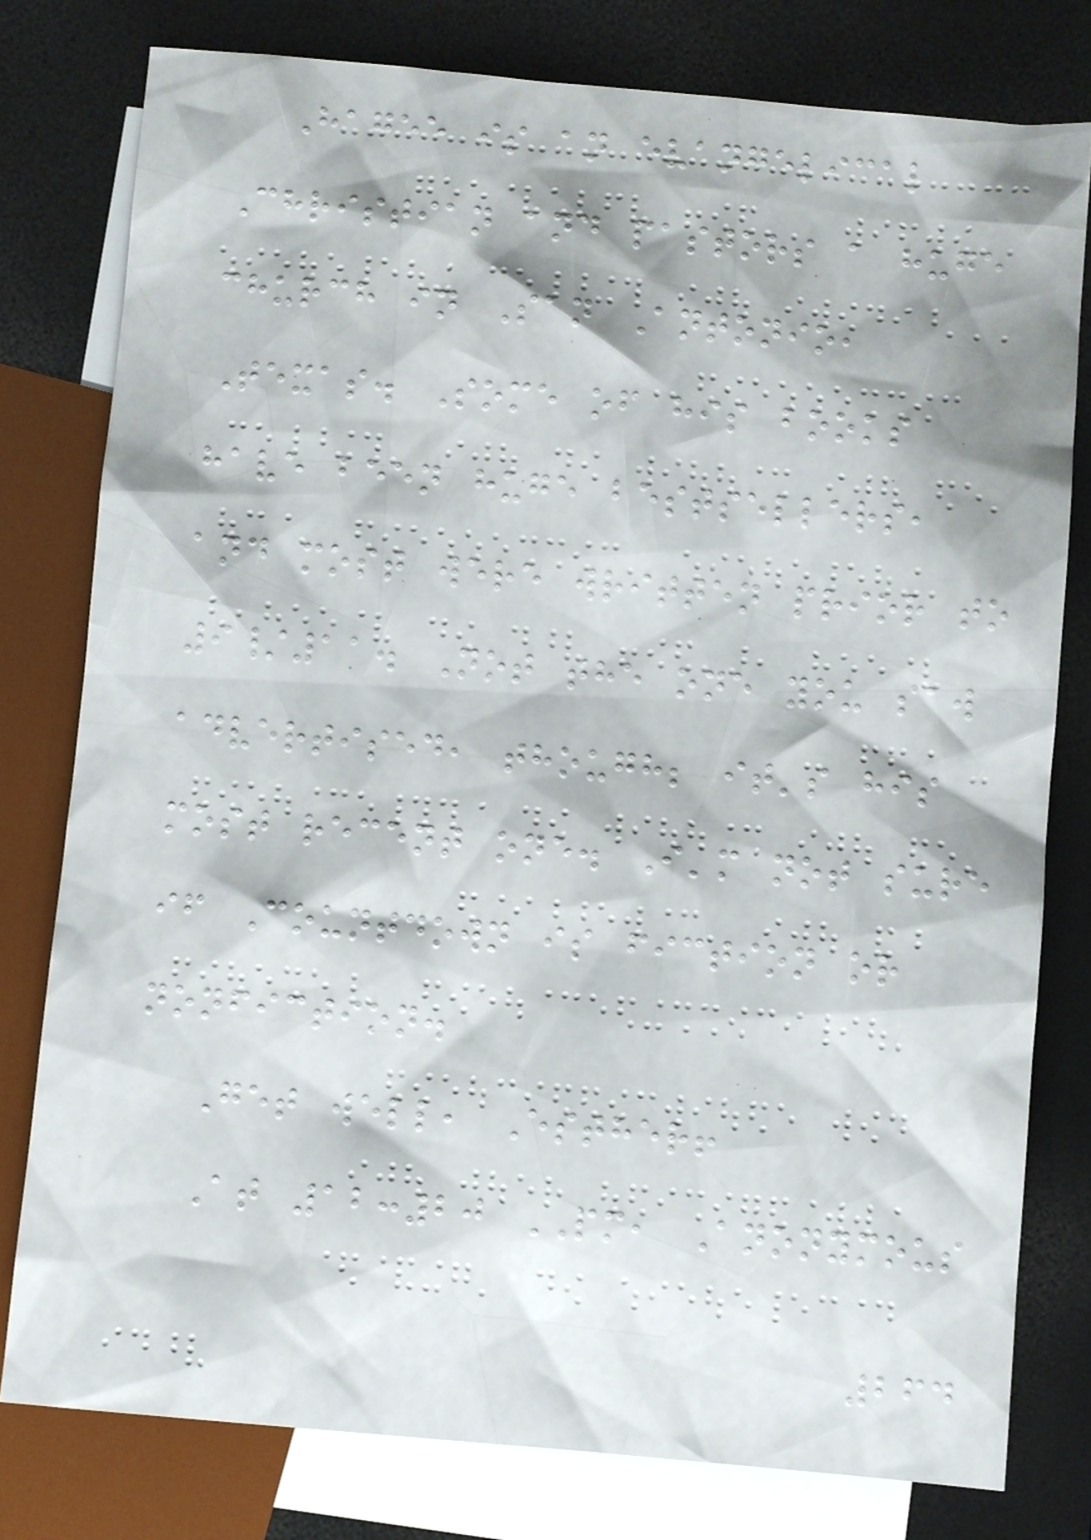Hagee is an evangelical
Christian and pastors a huge
church in San Antonio,
Texas. Some of his books
have been huge bestsellers,
and most were written prior to
9/11. Not the one you saw
advertised, though; it's his
most recent one. I'm not sure
if Countdown is fiction or
nonfiction.
Get well, Esther!
At 12:20 PM, Anonymous
264
